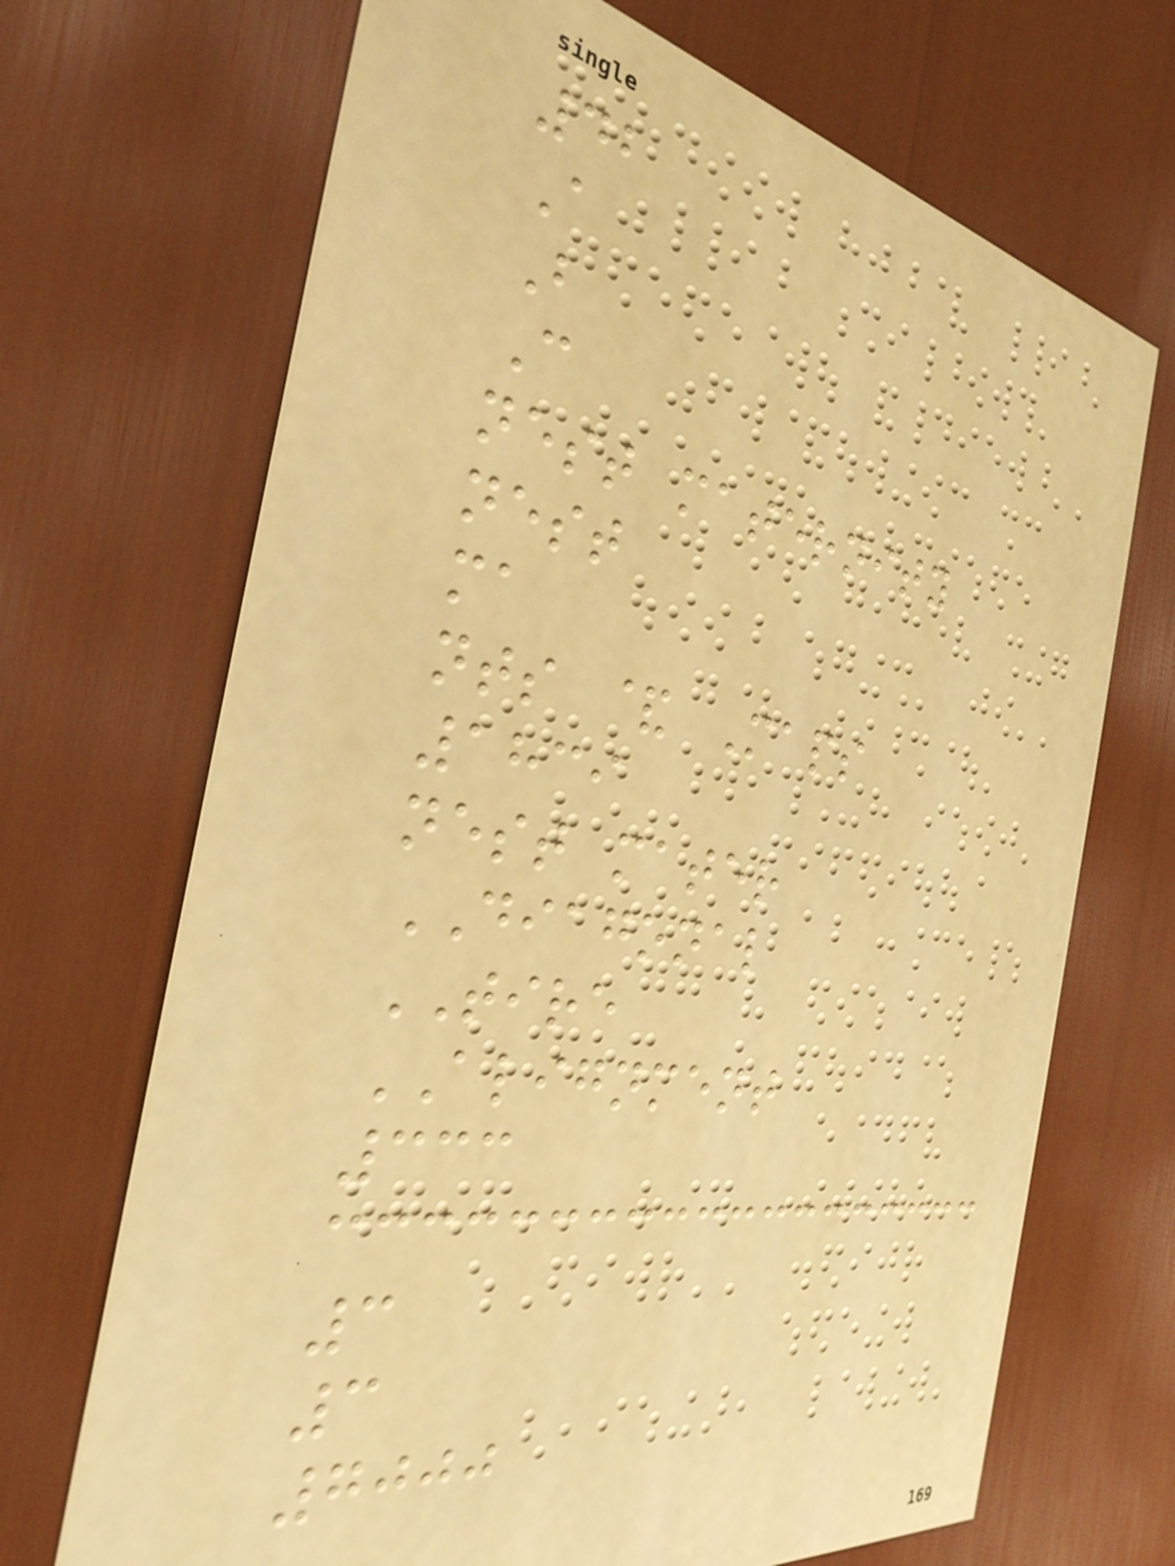42
A
B
C
nest maternity
nest
ma
nts & Maps
1839
nest mater
DIAGONAL
TIRE
ALIGNMENT
333
3
3
7000
